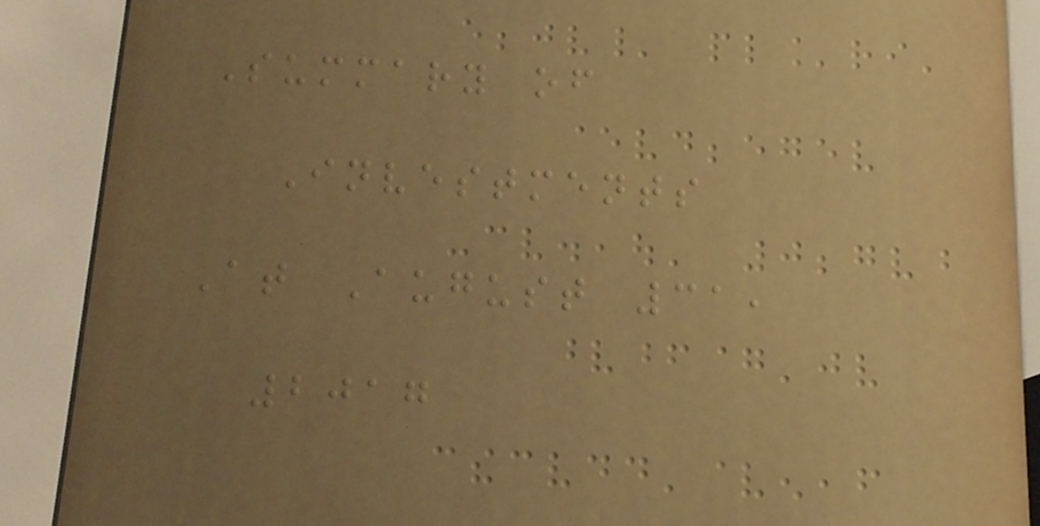Summary of
Investments
At August 31,
2017
